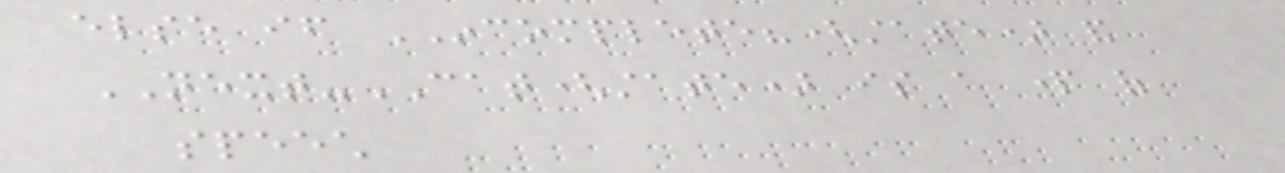else if INCOMPLETE?(state) and
NEXT-CAT(state) is a part of
speech
